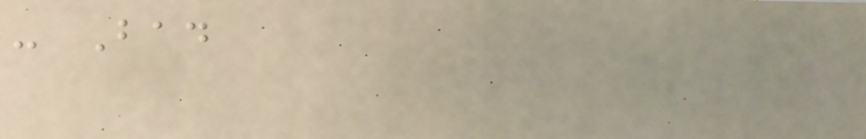- Bad
